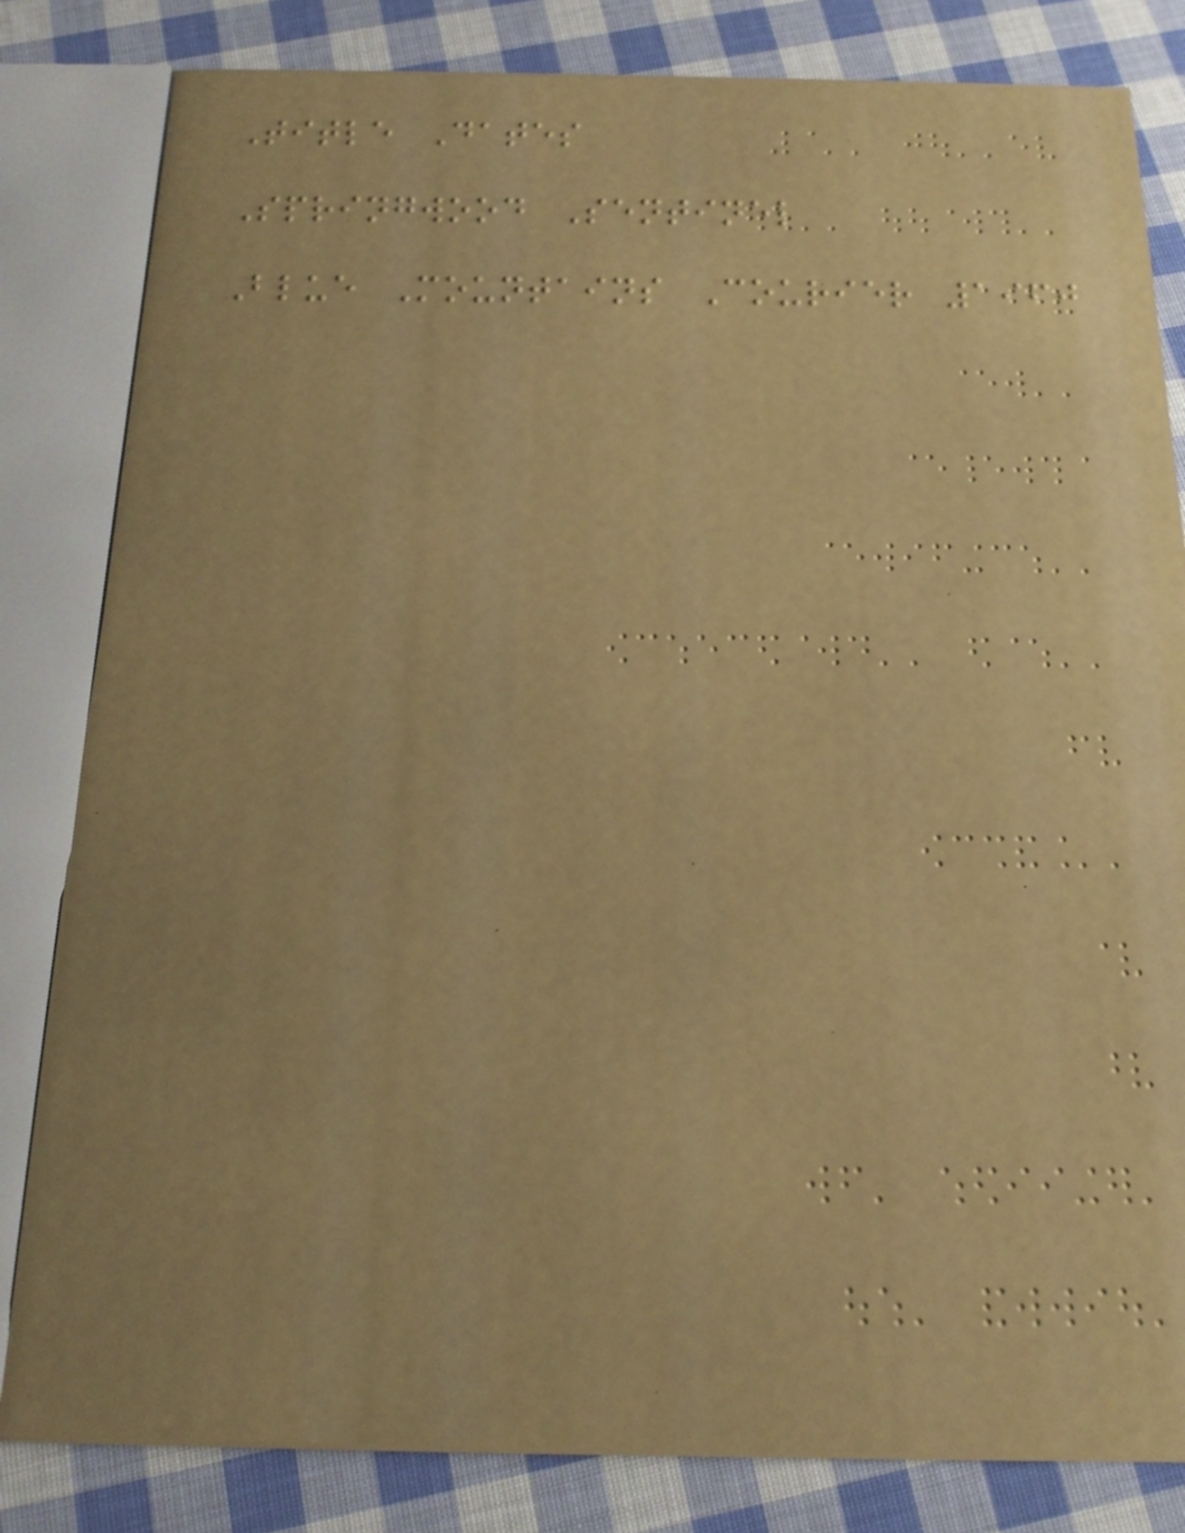Title Dates
Springwood Sentinel
Blue Mountains Courier 1960
